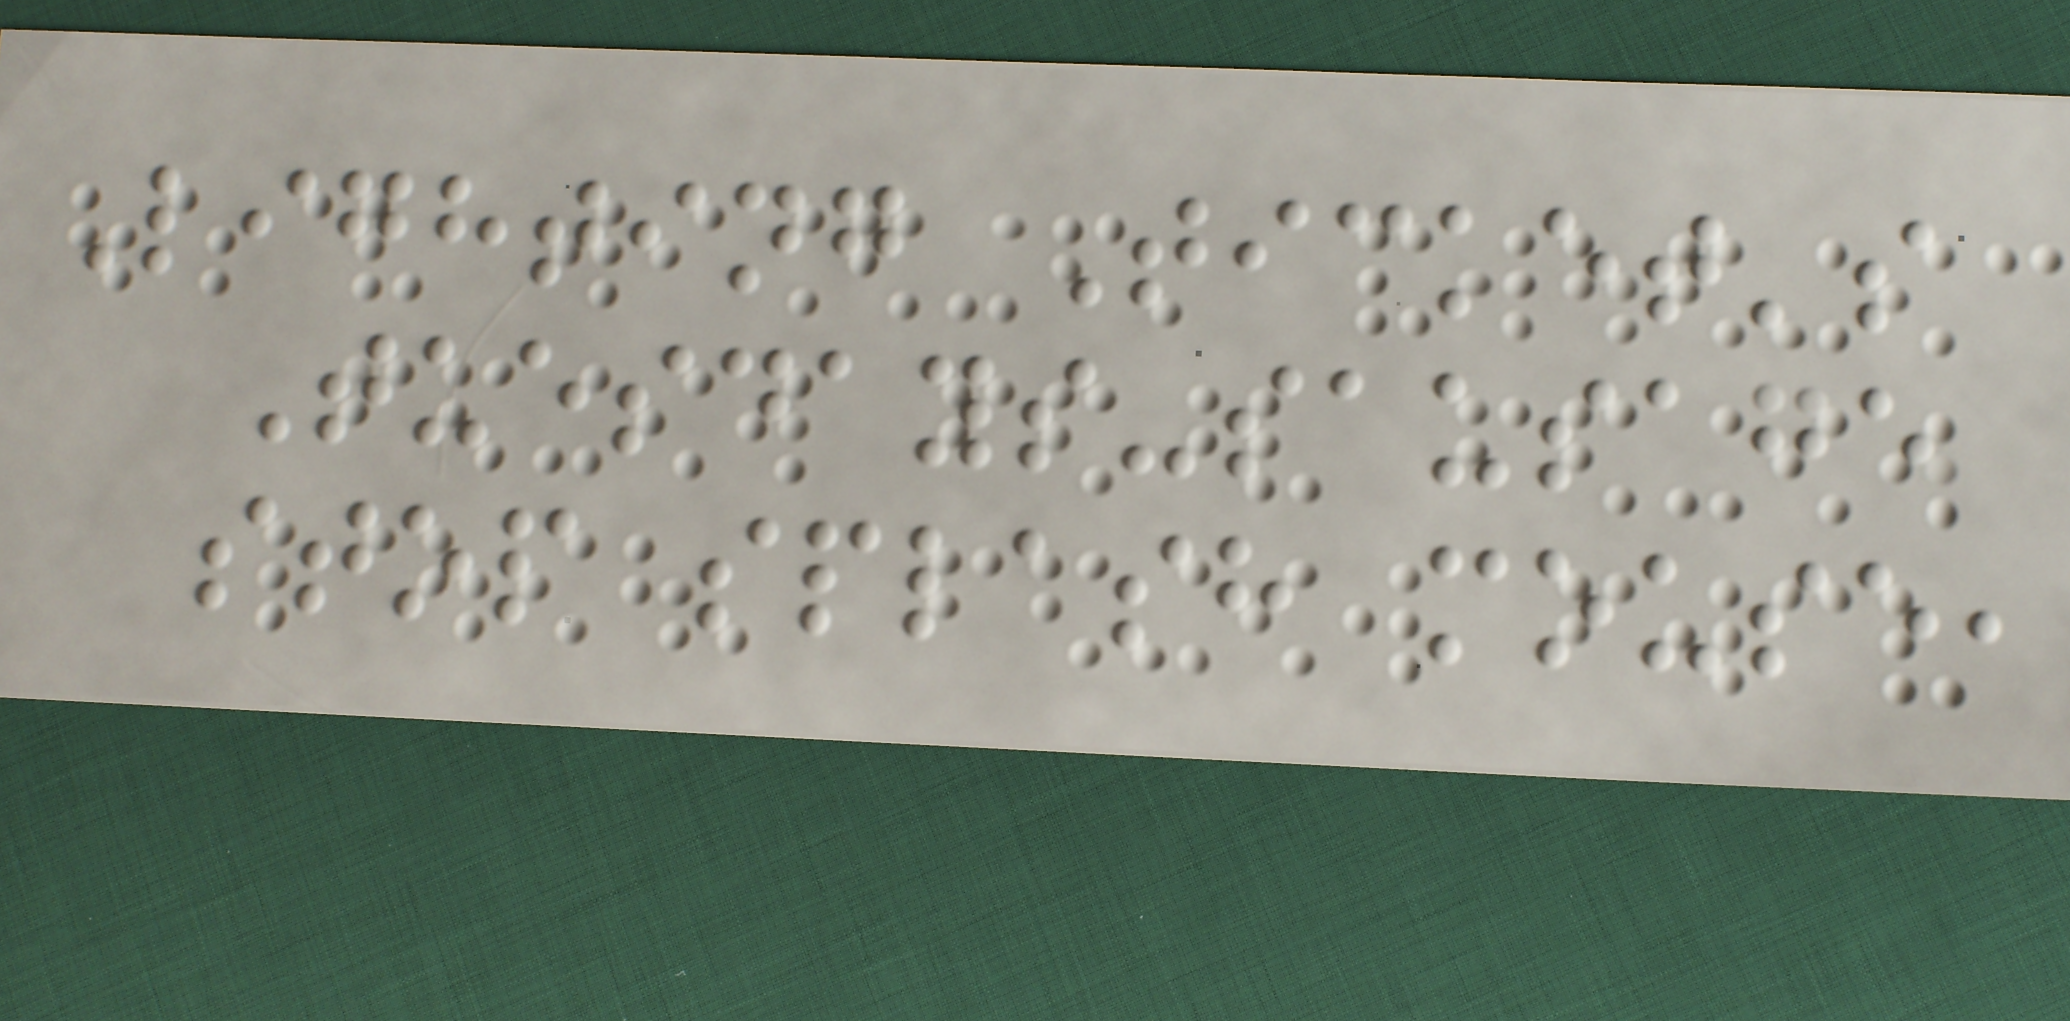Lighting Ticket's
Tuesdays-sausage
stop splash mouse,
